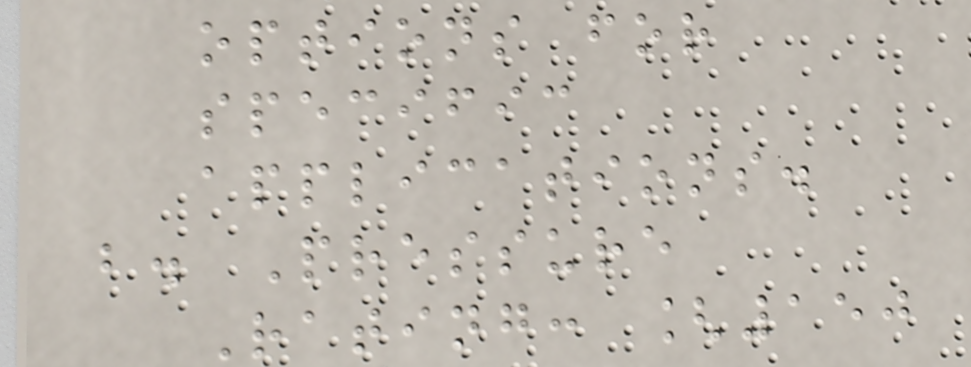options for
specific
applications.
b. Pressure
Rating: [150
